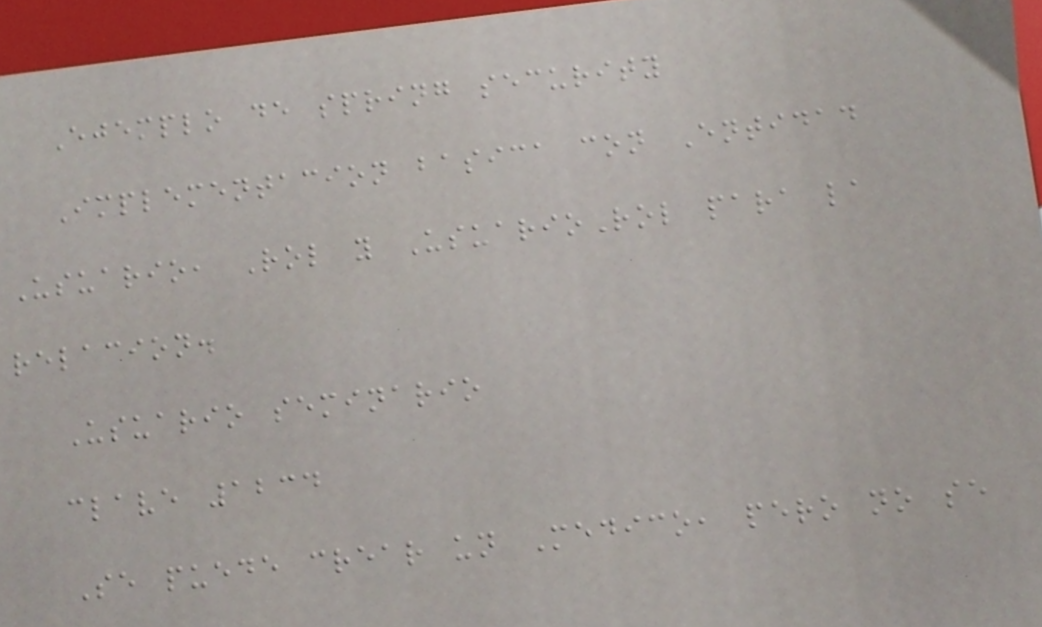Ejemplo de spring security
Implementacion basica con Entidad
Usuario, Rol y UsuarioRol para la
relacion.
Usuario seminario
clave 1234
Se puede crear un Medico, pero no se
